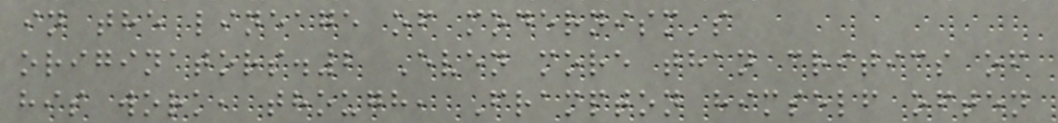in the lineage of modernism's
originators.2 Even more than critics of
his work, though, Frampton himself often
